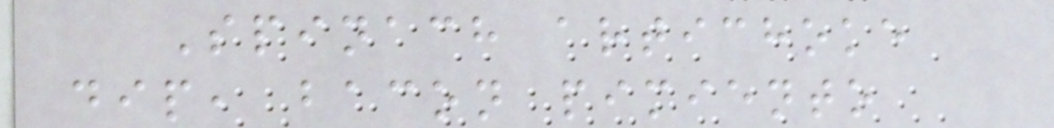Spinach artichoke
dip, bacon pimiento
